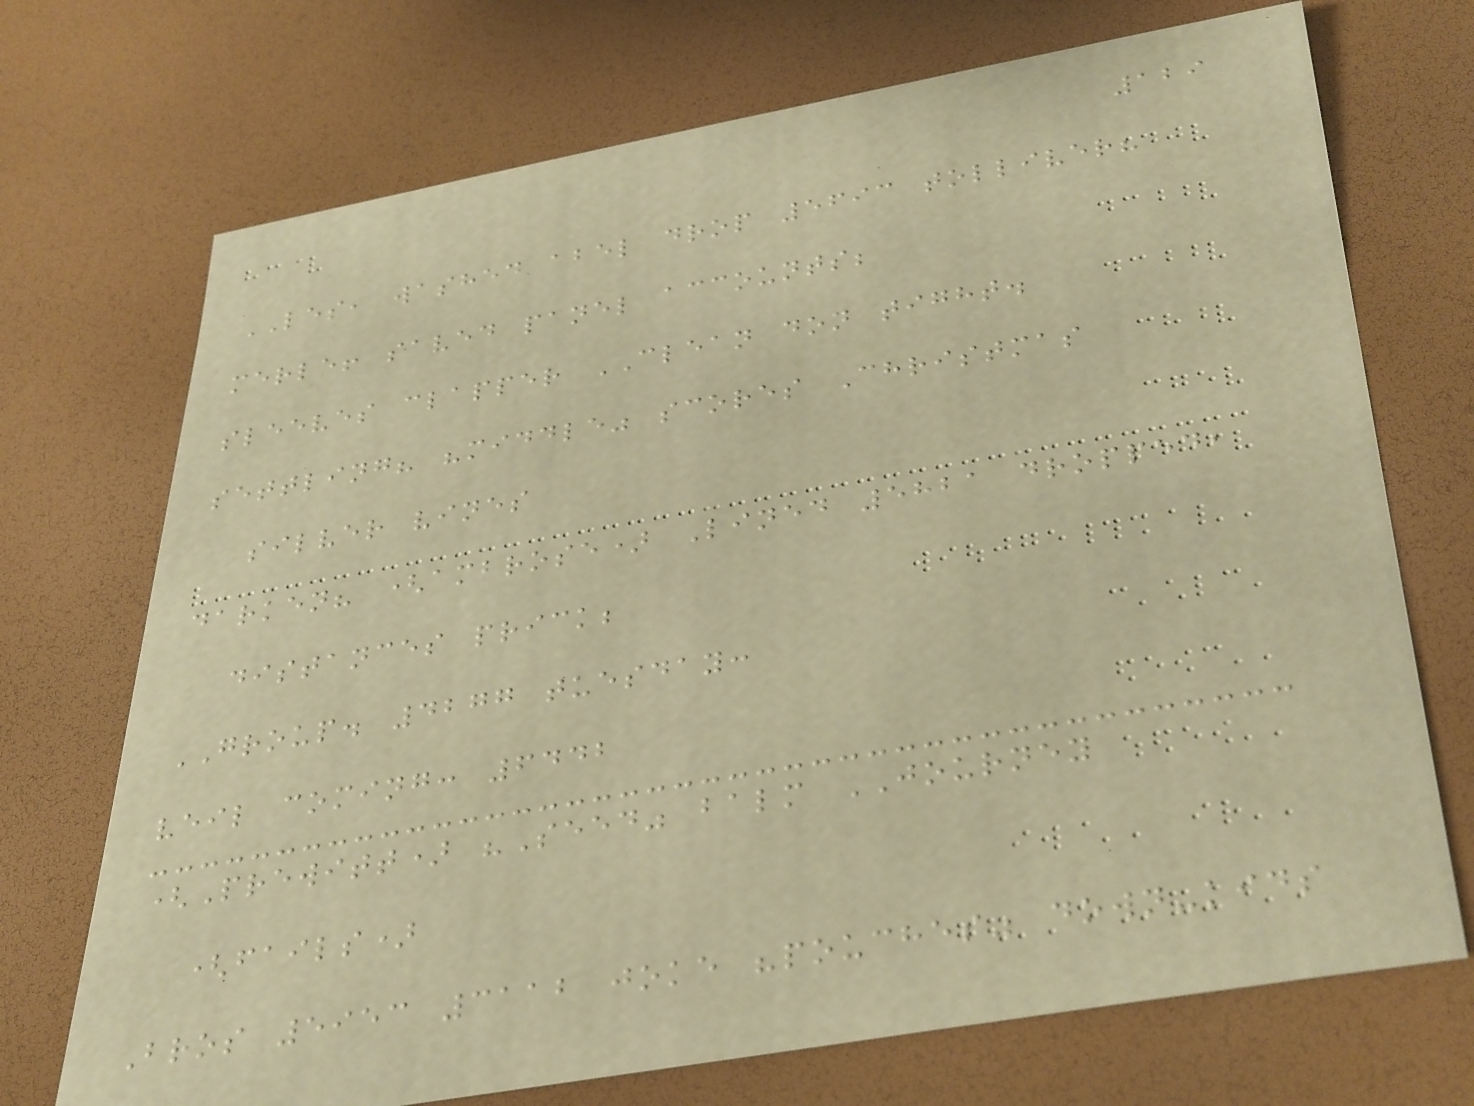129
LES, washed abel drop 5693 tolliver?
merle! saved panel accounts;
sleeves clapper CLEAN don tight.
settling? "middle" scores Christmas
silver vines
darken? (ambrose) Lined 5821 dropped,
distances prick;
GROUP. 4277 tuesday:
veil coming: 6442
(Prewitt) "Seed" balm JOURNEY
(fails)
Bros 5953 3112 joke "pouches" down-kids
